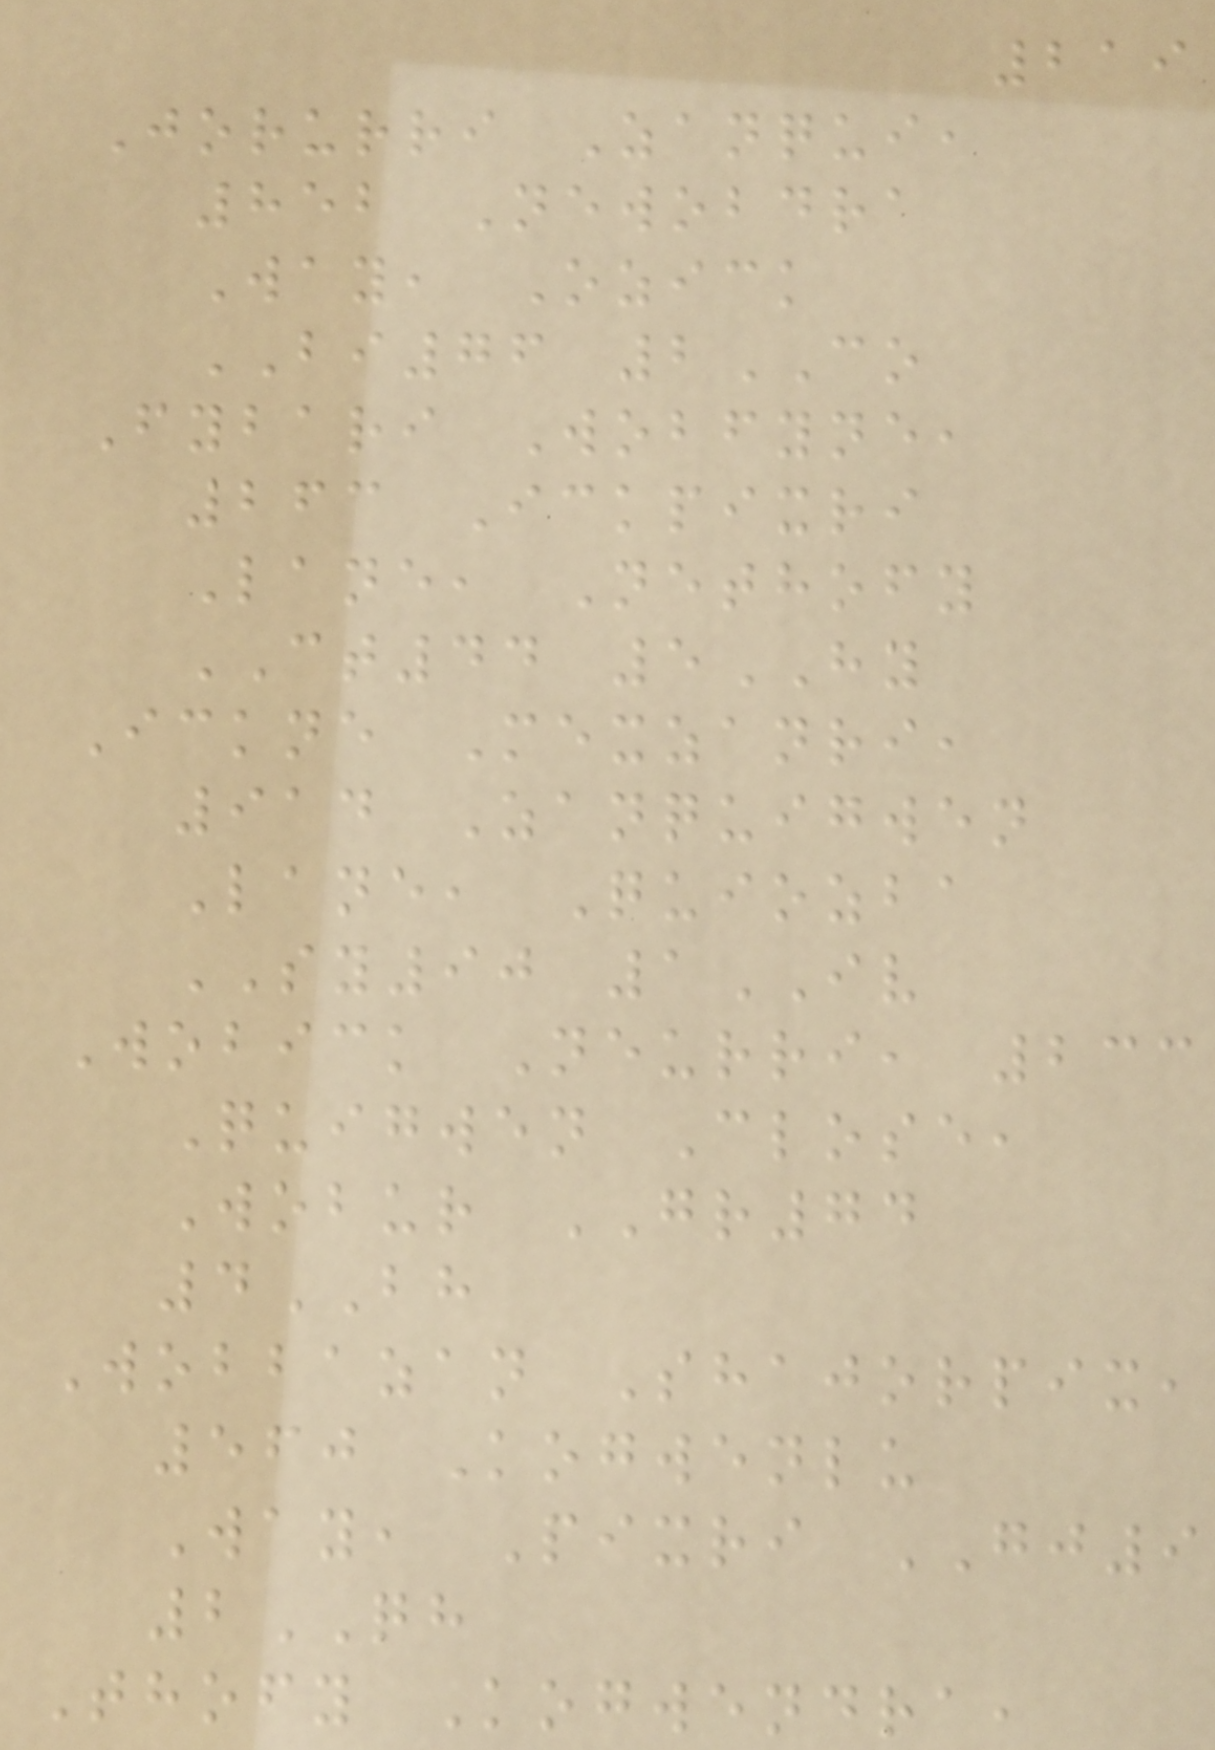219
Jorurri Zanqui,
852 Newobdra
Way, Ozick
BI76 2CO
Fybari Wobfyne,
263 Ickpixri
Lane, Nethofy
CT44 5HY
Ickne Mexzanri,
914 Zanquigwen
Lane, Quiozba
SY90 1IV
Wobick Neurri, 233
Quigwen Close,
Wobur GR74
4BH
Wobbazan Shajorpix,
560 Kogwenlu
Way, Pixri GJ9
2QH
Thofy Kogwendra,
